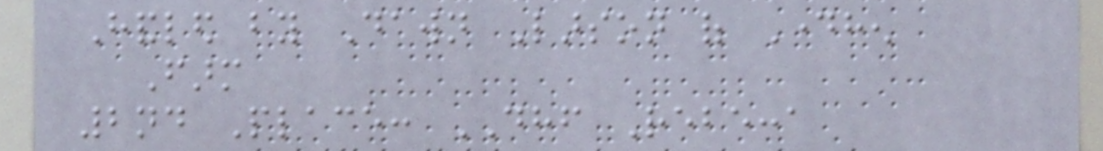Handled by Dawn Larson of Dayhen
Farm
2nd Place: DHF Rebecca
